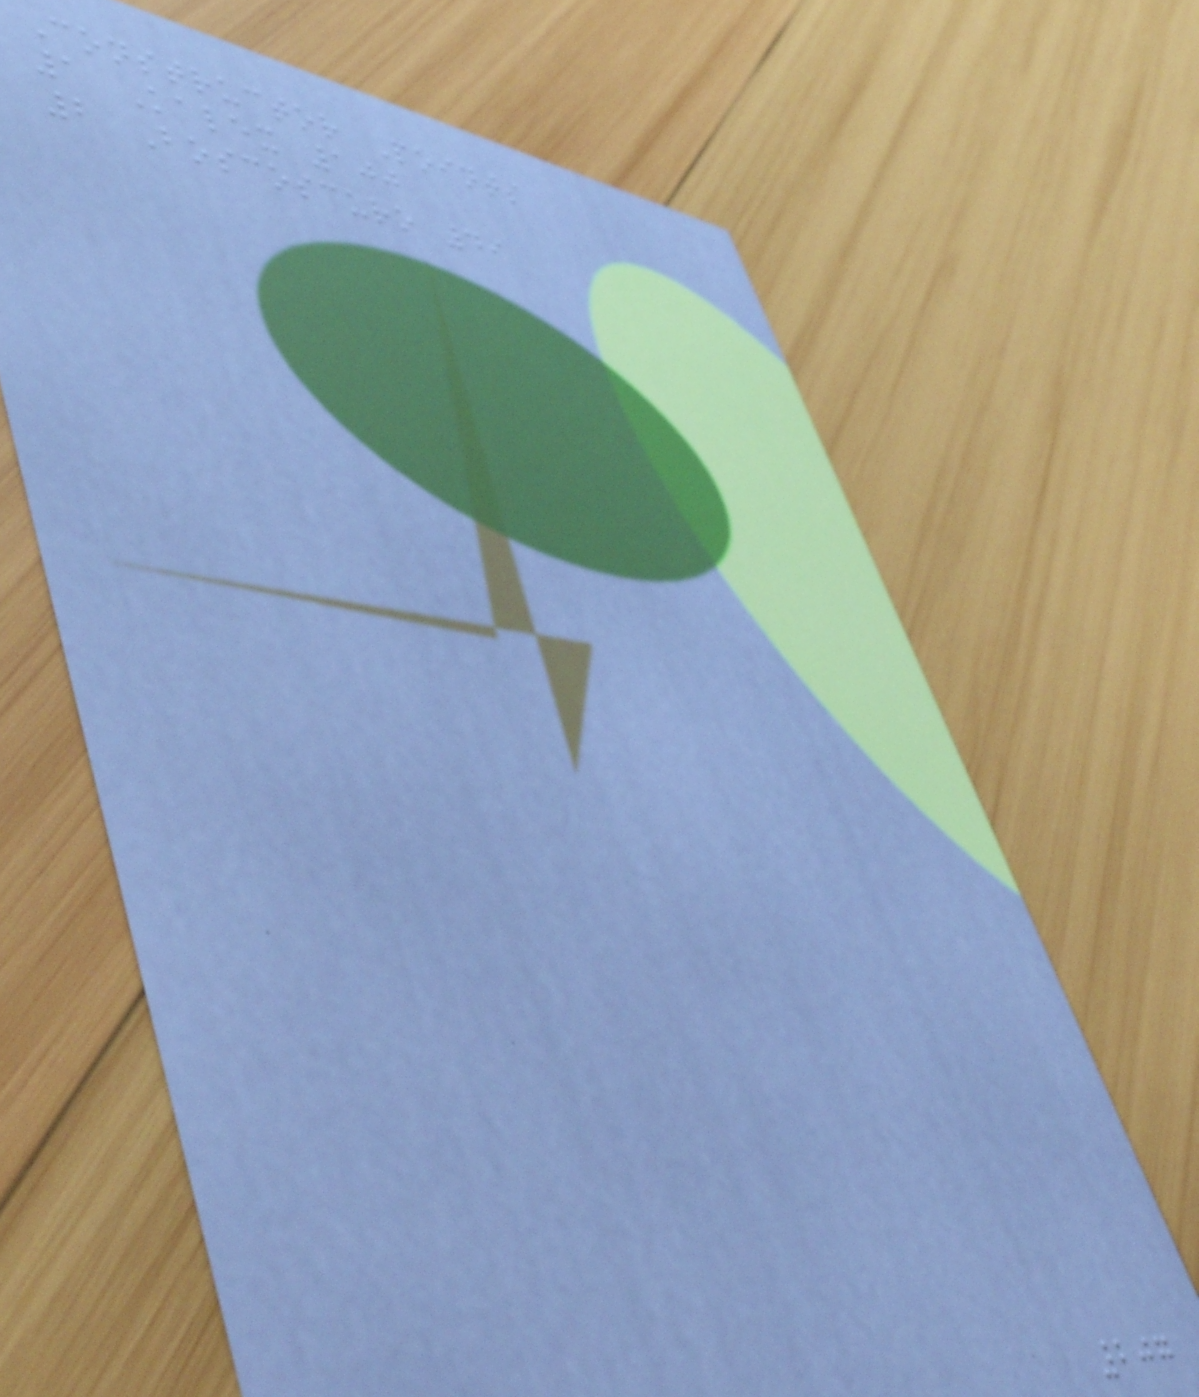Constructor Points
1 Kalex 100
2 Boscoscuro 49
207
